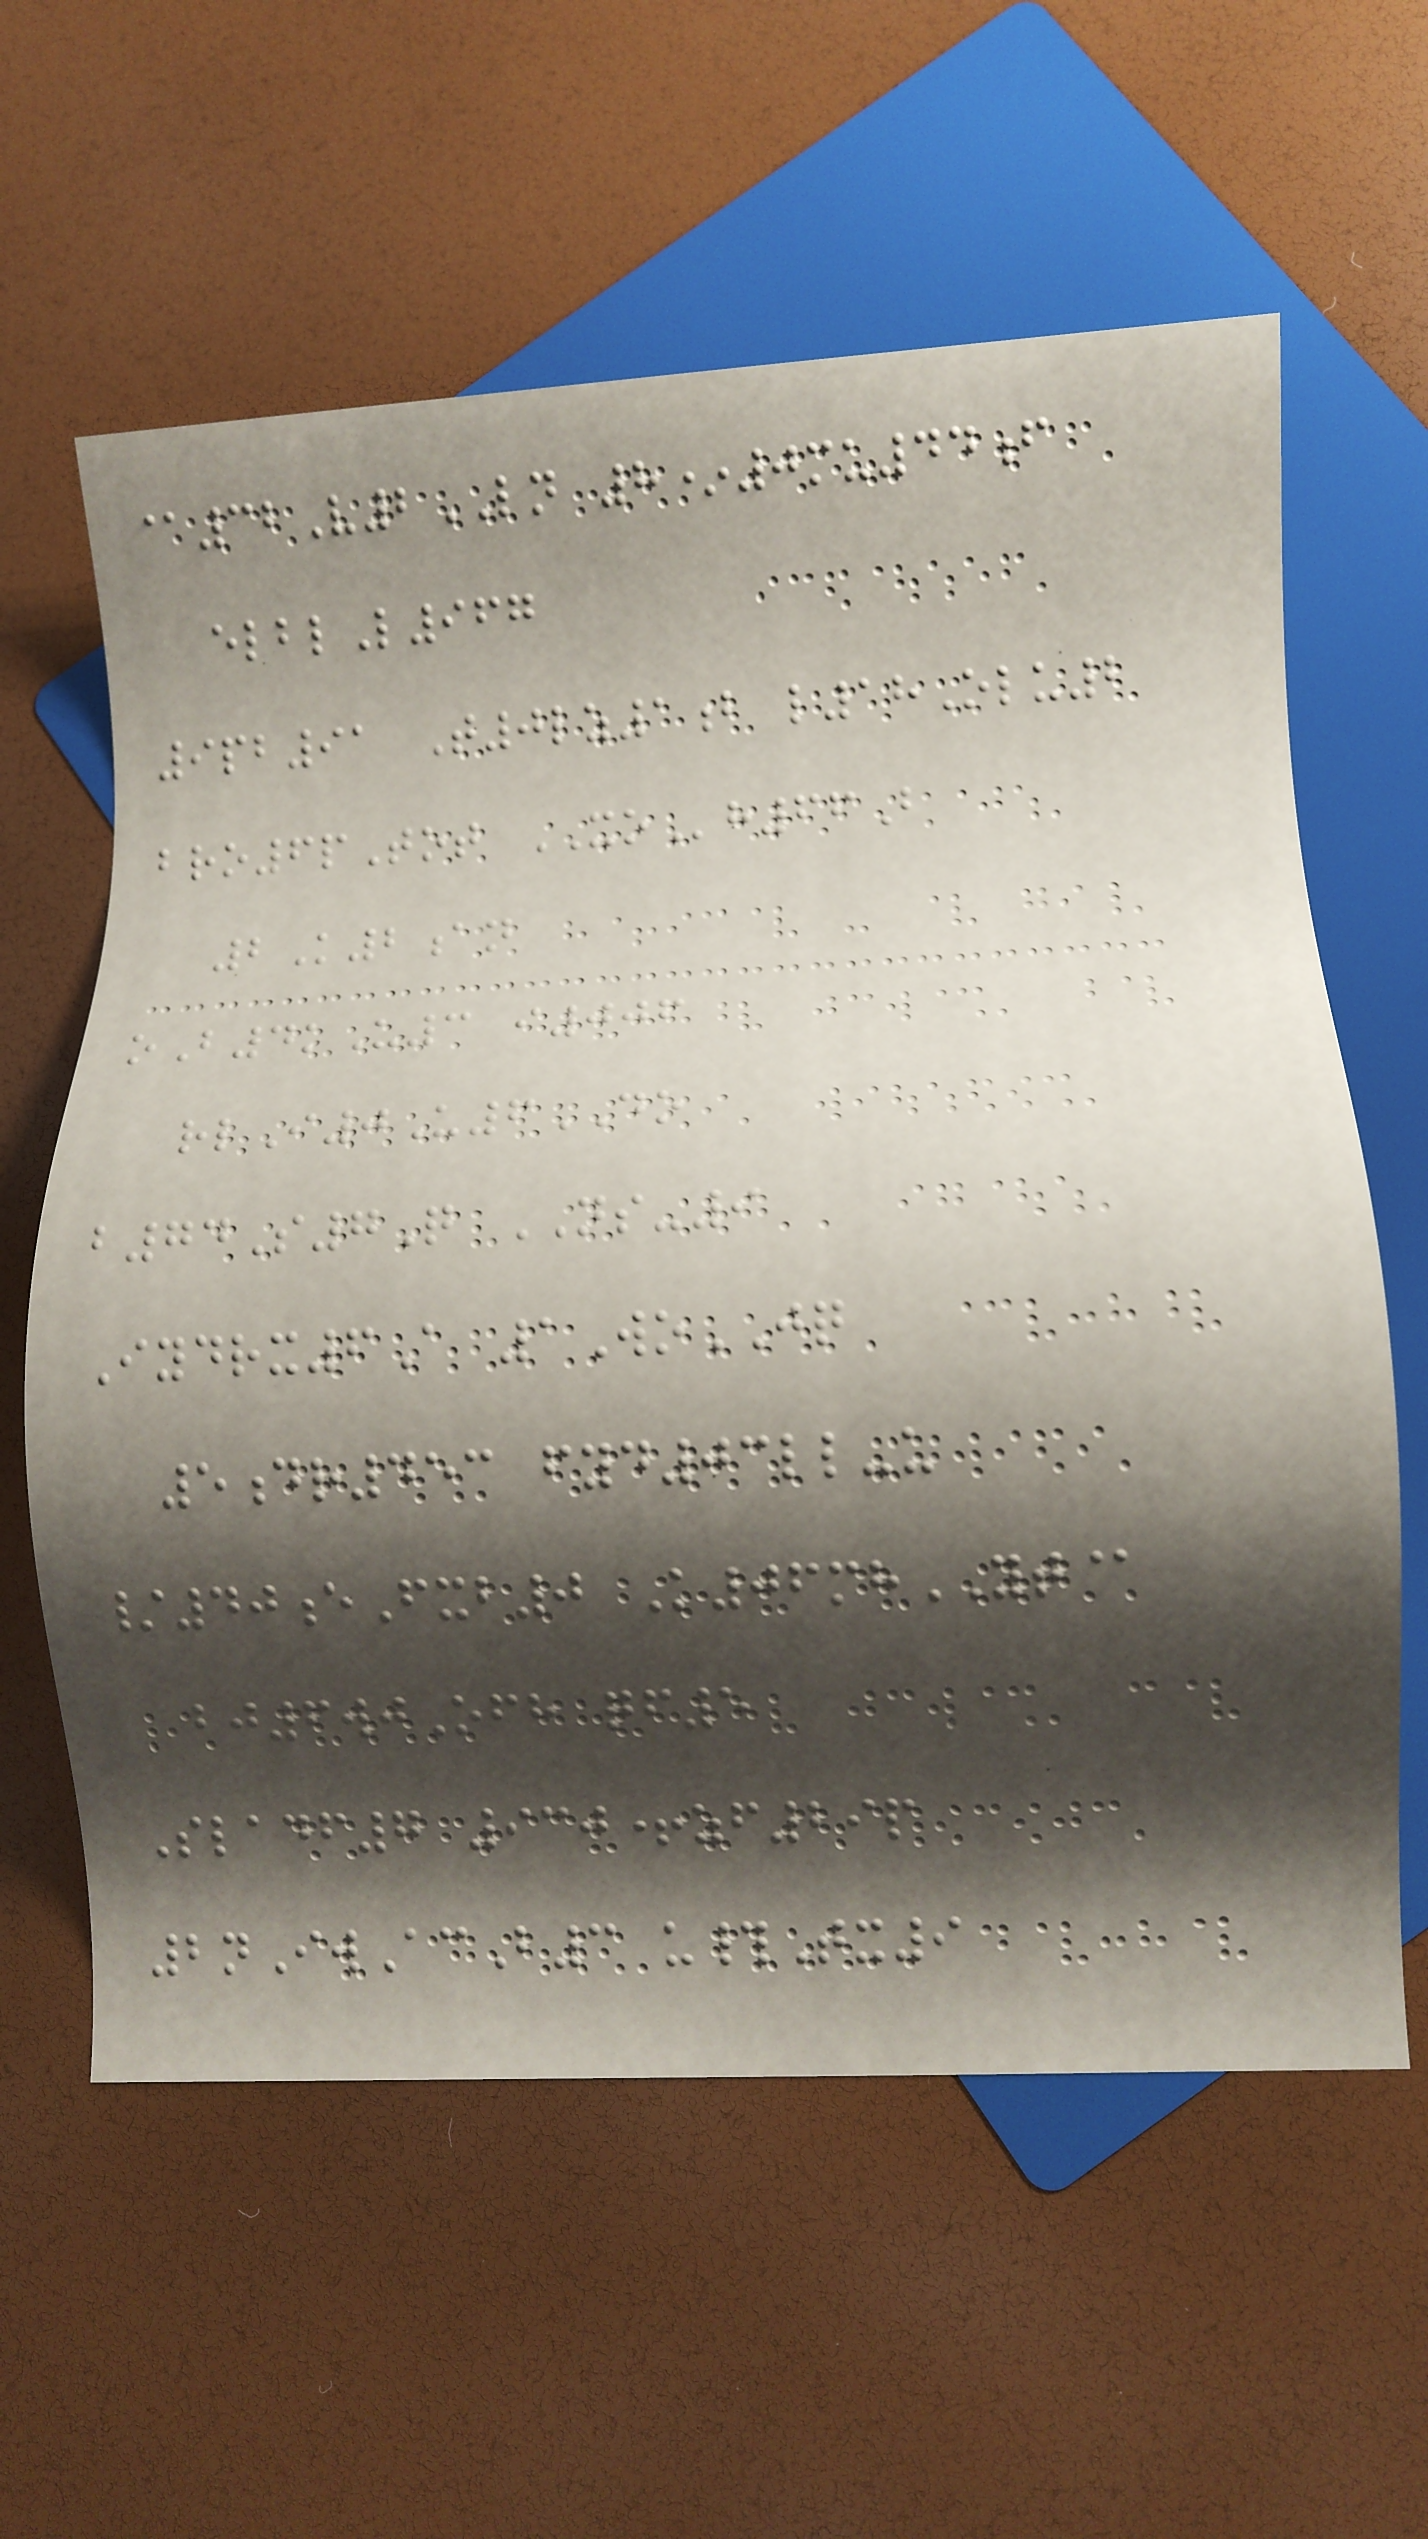@32V2LN 8*0mu44f
elblL967
9pb91 T0lz1b l18Olu2
bro6pTot XOh66B
2K2an
oB4kU3 i006
rlI0U6DO
b74S7Q NS-9
Iydrx6A 1WoJQ
5dr453 fyd03ll-u
/40eFxb0 K06mhYT@
bj6wjOfh qf5
Sladf7 930+zf29p
2nIwAcB3 u#Tx9
